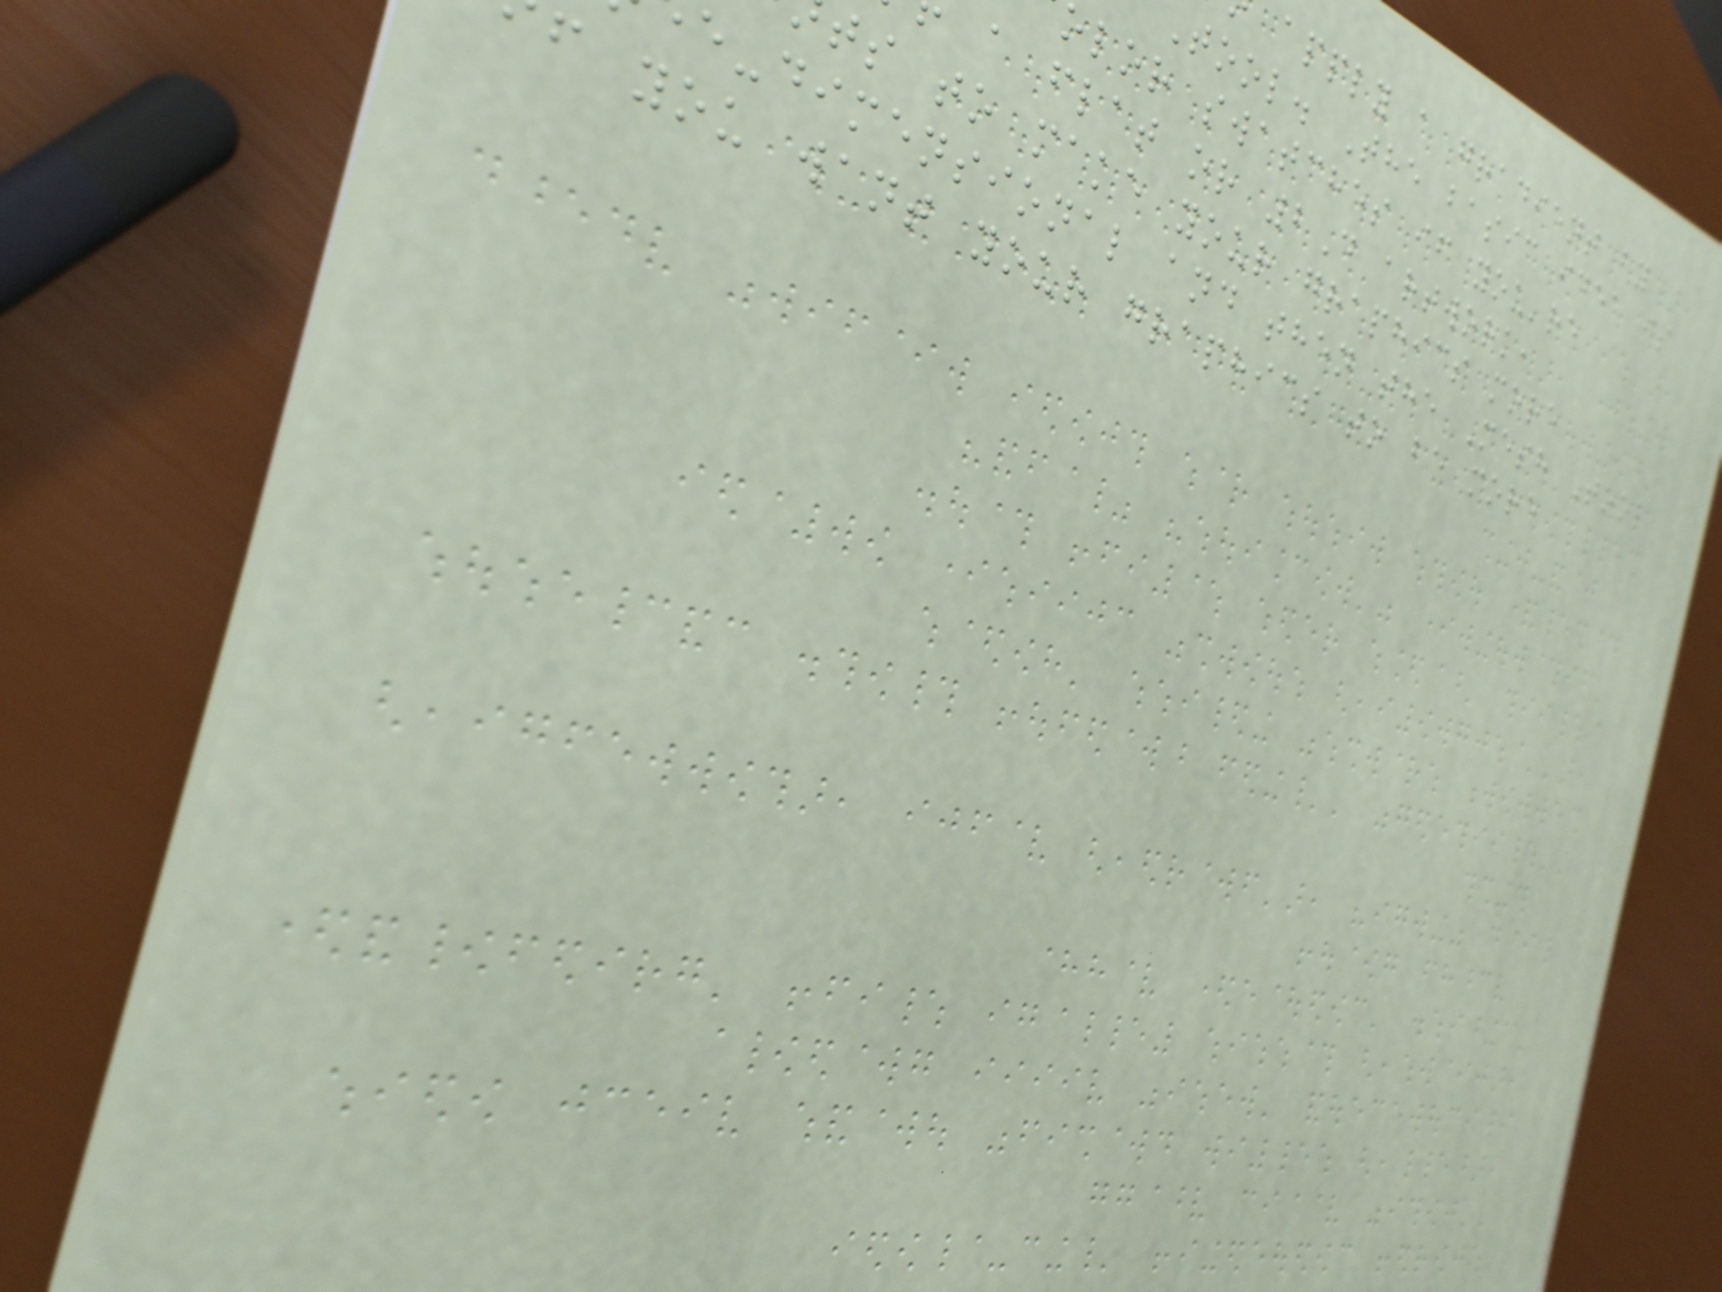apply a gradient by
Tool. The basic idea is
olor swatches if you're
a flat or 2D artwork,
ts to make your graphics more
e-dimensional and then the Mesh Tool
f you want your graphics to be more
